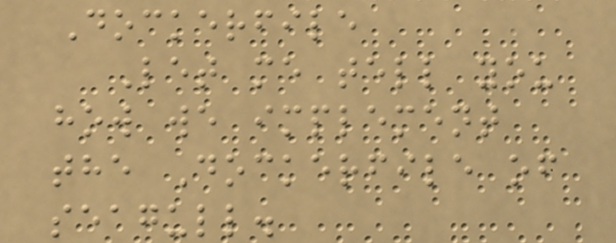Dockerfile
Let me tell you
how we implement
the Dockerfile of
seagull.
